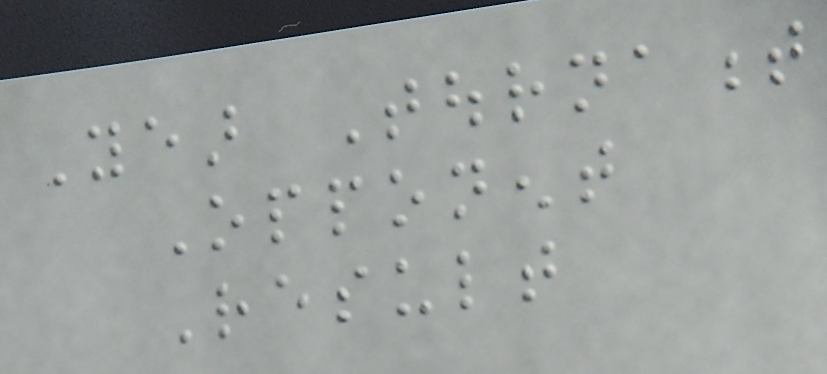Year Tournament
Opponent
Result
